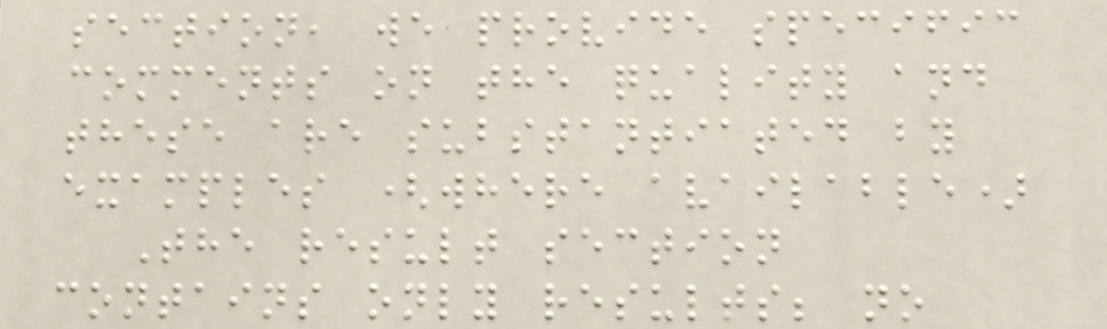section, we provide specific
comments on the quality and
these are substantiated by
examples (where available)
The result section
contains only results; no
